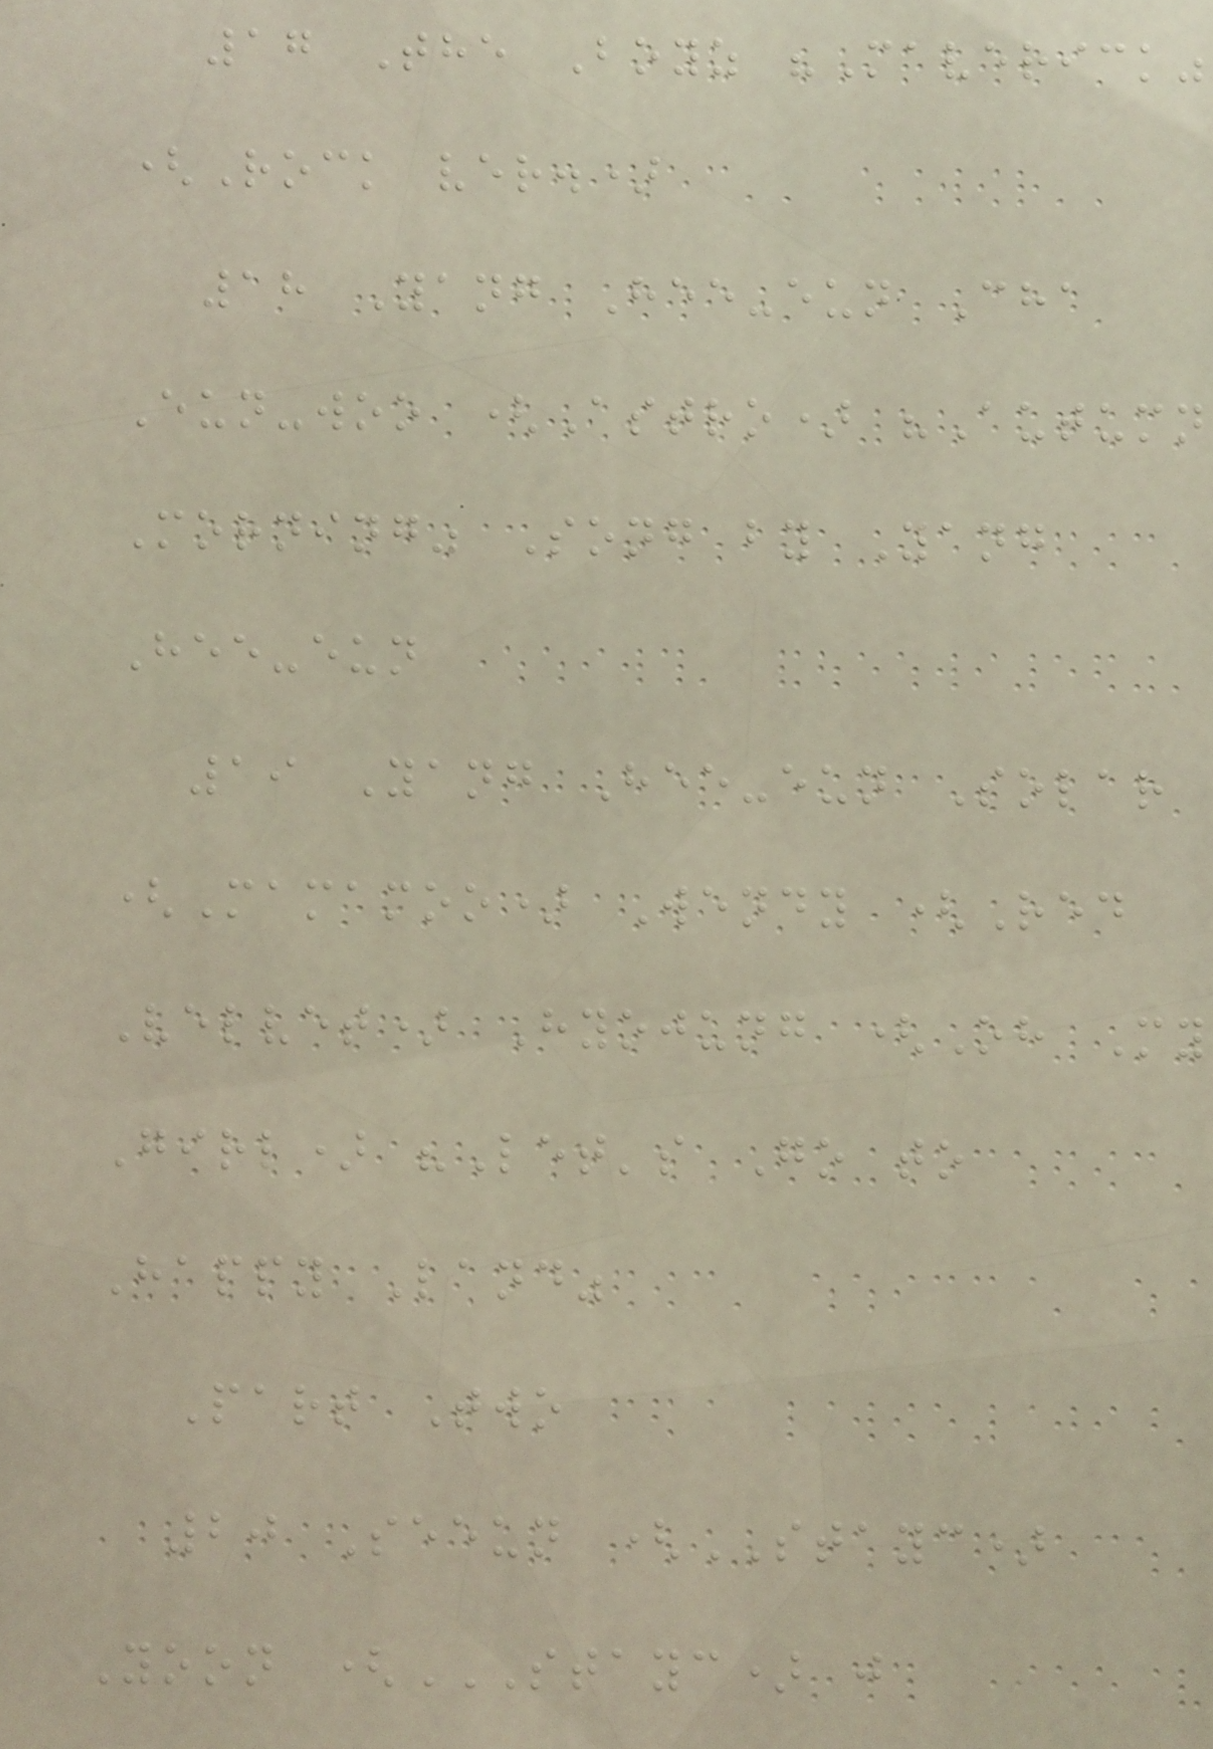17 The Boyz "Maverick"
(Rock ver.)
18 Yang Hee-eun Cha
Eun-woo (Astro) "Autumn
Morning" Song by Yang
Hee-eun
19 Yang Hee-eun Solar
(Mamamoo) Wendy (Red
Velvet) Hyojung (Oh My
Girl) "Let's Go to
Happy Land"
Part Two
20 Seeun (STAYC)
Yoon (STAYC) J
